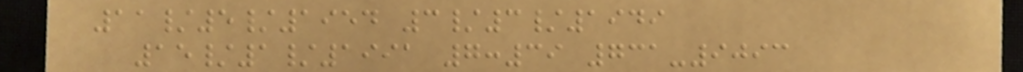11/5/1954 3/3/1949
15/1/1991 7:39 731-9093
